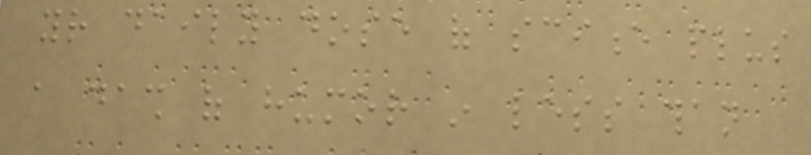your daily dose of science plus
a dash of humor in less than
